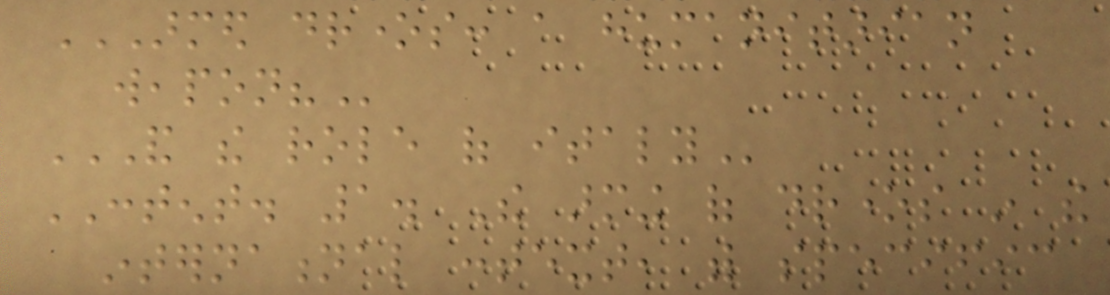ARMED DRONES: A HUMANITARIAN
WEAPON?
AND THE ROLE OF ITALY
CONTENT. 1. The arming of drones in the
international context, with specific
